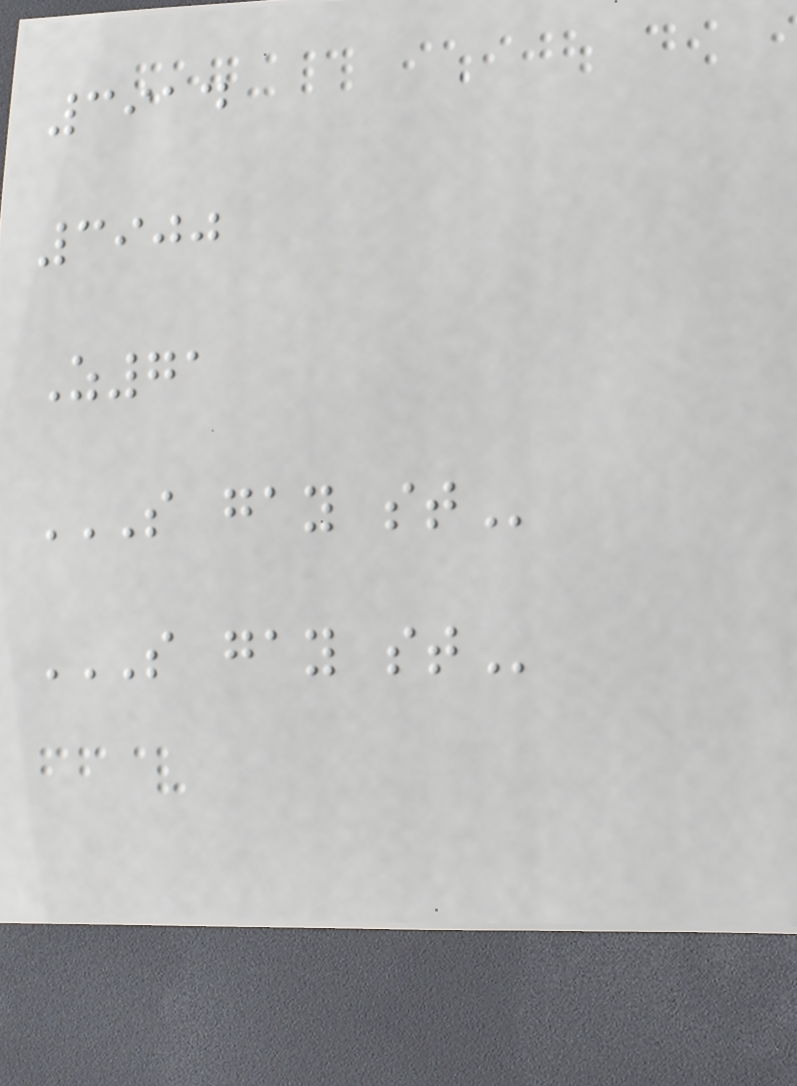3914
3900
Z71
S GAY ST
S GAY ST
